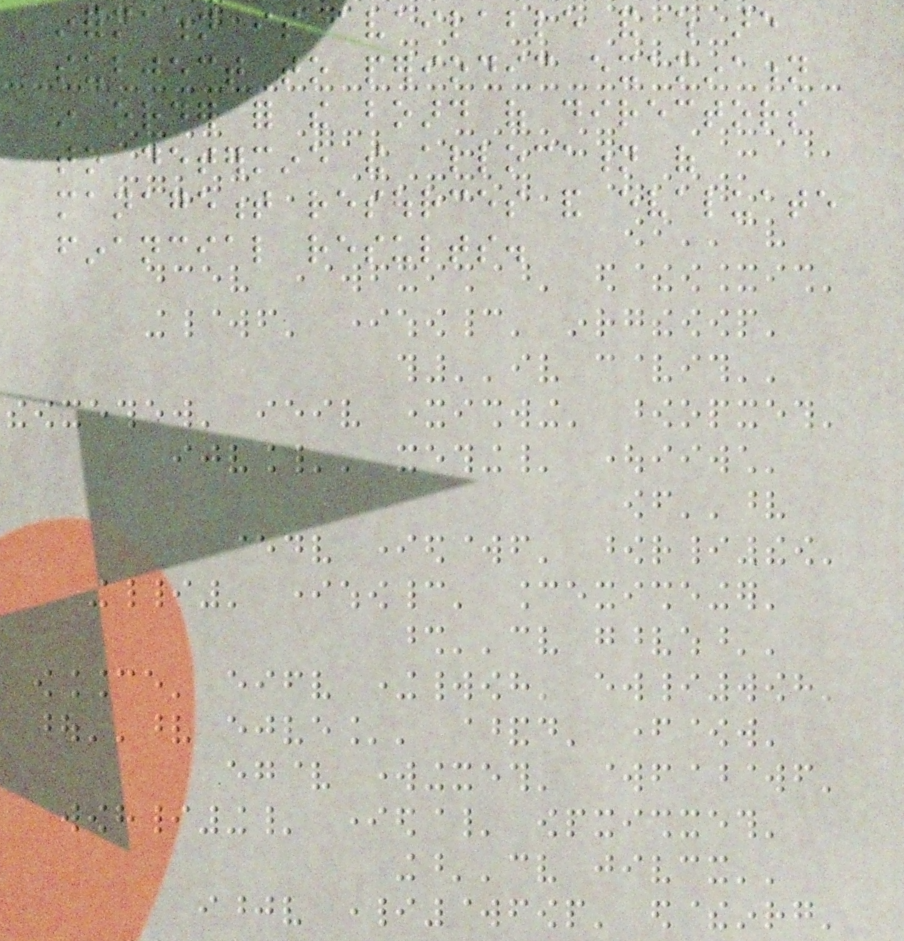information is available and which are
subject to periodic examination
in order for the board of directors
to determine the allocation of
management resources and evaluate
financial results.
